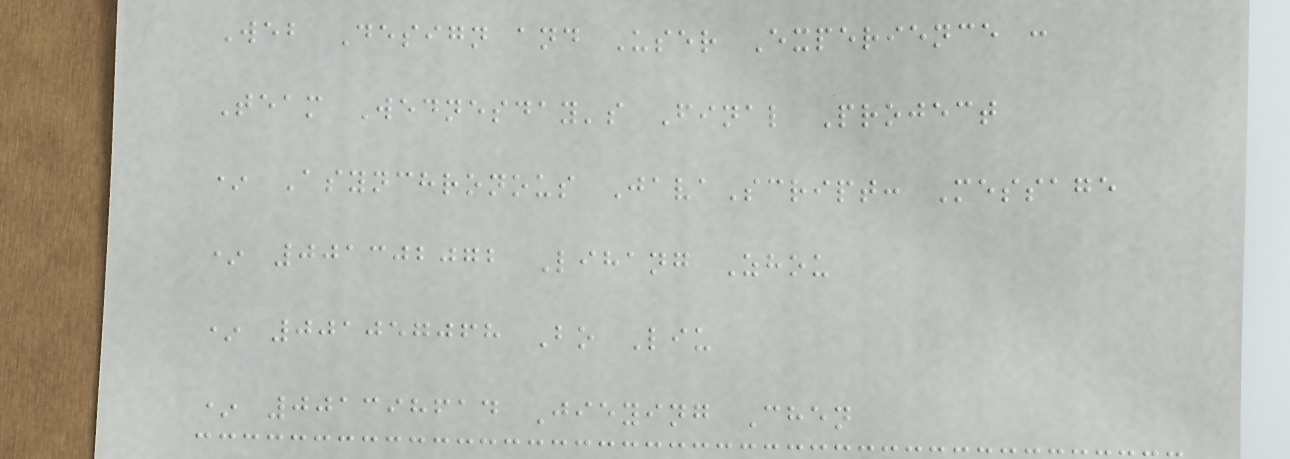Web Design and User Experience :
Team Wednesday's Final Project
* Asynchronous JavaScript: Message
* 001302072 Lihang Zhou
* 001057068 Bo Liu
* 001398614 Jieying Chen
